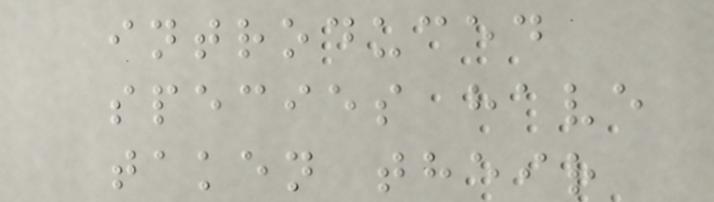introduced
species have
taken their
